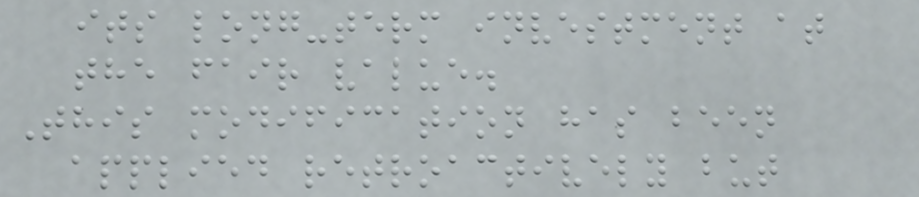its long-term investment at
the fair value.
This modification has been
applied retroactively but
